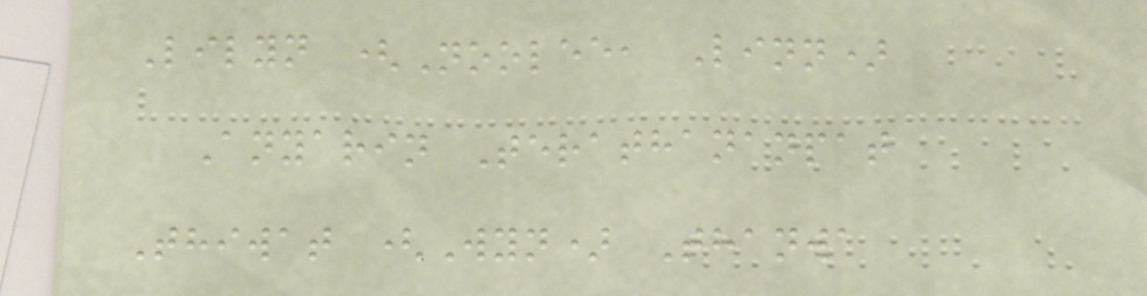Lilyn (Noolee, Linn)
Anyarin Terathananpat
Thiwat (Wyn) Thanwa
